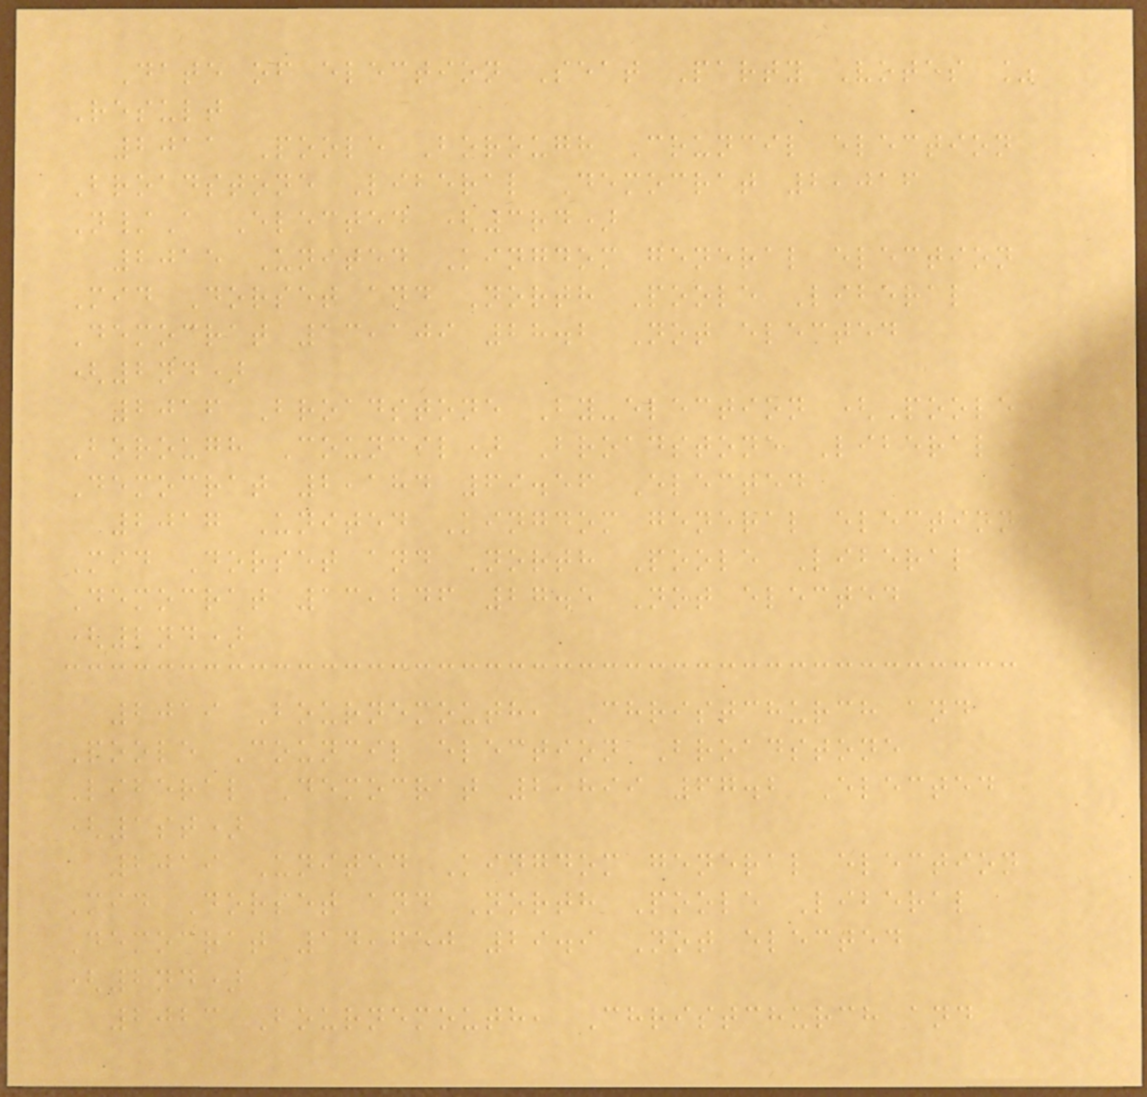Date of election Seat Party Votes %
Result
2011 Poole Borough Council election
Broadstone Liberal Democrat 2,016
N/A Elected (3rd)
2015 United Kingdom general election
Mid Dorset and North Poole Liberal
Democrat 13,109 28.2 Not elected
(2nd)
2016 Broadstone By-election (Poole
Borough Council) Broadstone Liberal
Democrat 2,184 69.56 Elected
2017 United Kingdom general election
Mid Dorset and North Poole Liberal
Democrat 13,246 27.5 Not elected
(2nd)
2019 Bournemouth, Christchurch and
Poole Council election Broadstone
Liberal Democrat 2,899 67.2 Elected
(1st)
2019 United Kingdom general election
Mid Dorset and North Poole Liberal
Democrat 14,650 29.9 Not elected
(2nd)
2023 Bournemouth, Christchurch and
